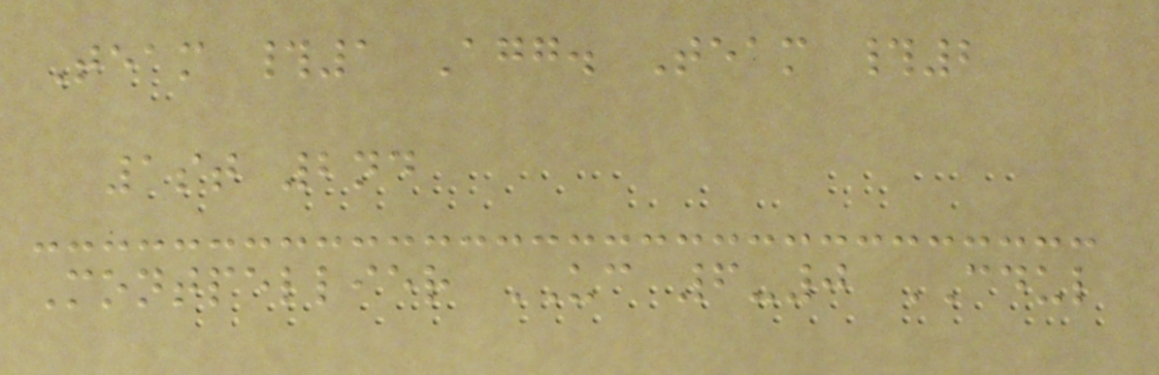Team #1 Agg. Team #2
1st 2nd
Montpellier UC 6-0 CDUL
